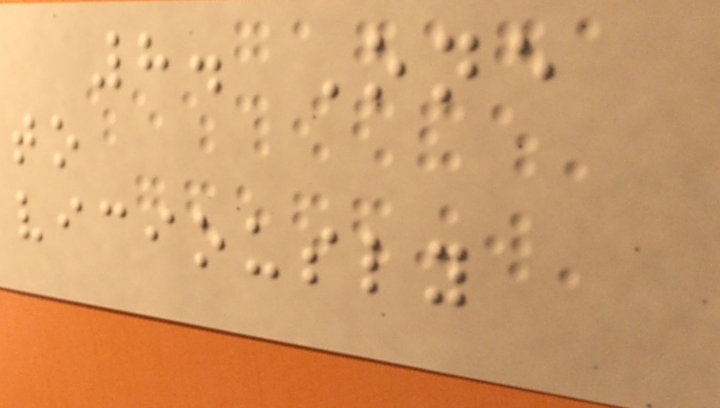8. One
to
viciously
